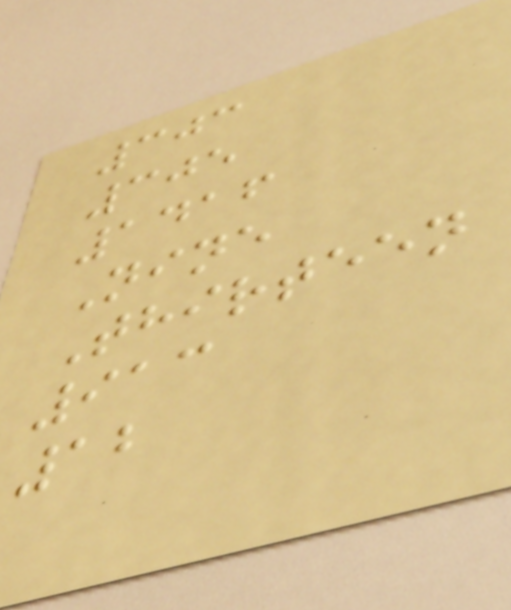303
305
1416
Nine
Thirteen
913
12
